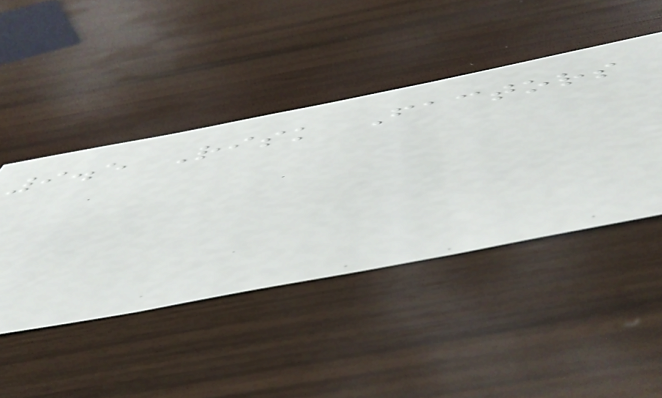9.5 Risk Factors
